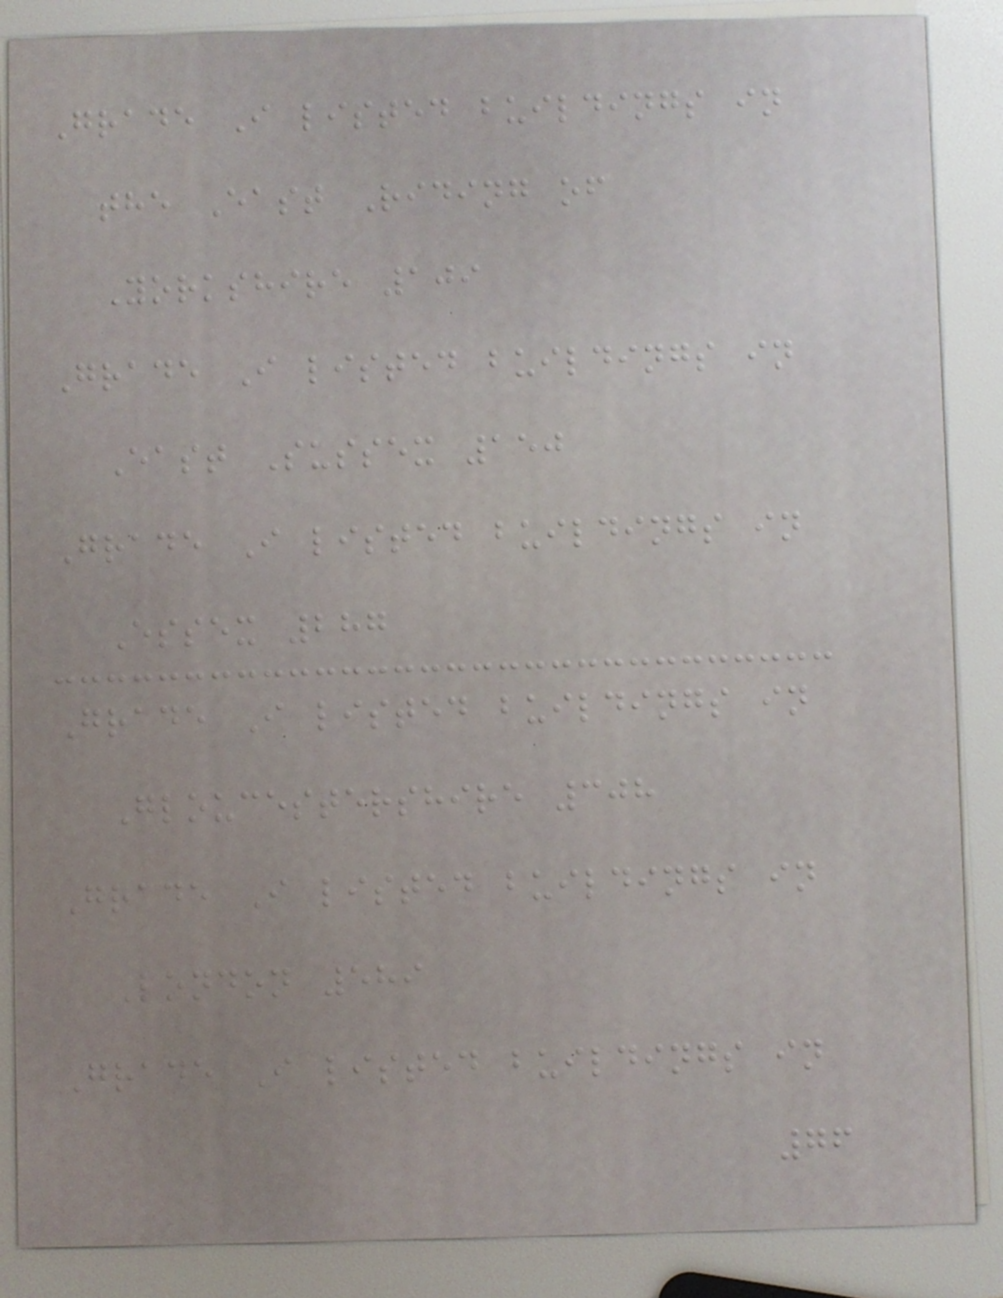Grade I listed buildings in
the East Riding of
Yorkshire 109
Grade I listed buildings in
East Sussex 150
Grade I listed buildings in
Essex 287
Grade I listed buildings in
Gloucestershire 308
Grade I listed buildings in
London 589
Grade I listed buildings in
76
